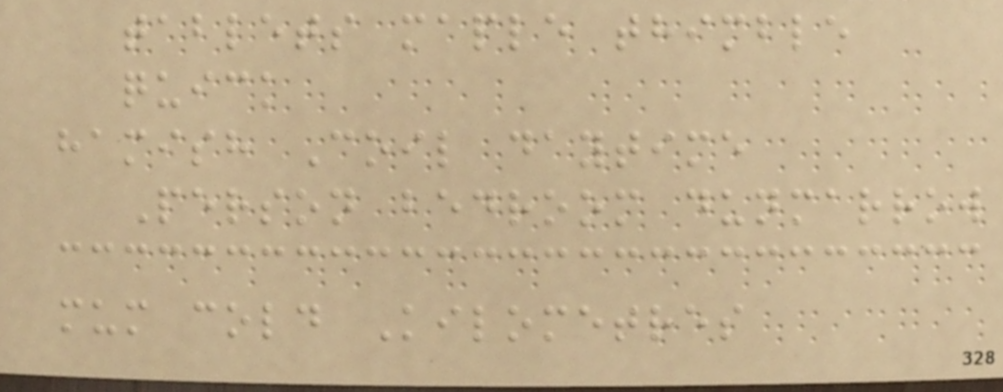tablets maple thimble
quick
hamish Coil daytime
Person bedroom dunmarrow
mum cold Kilometres
